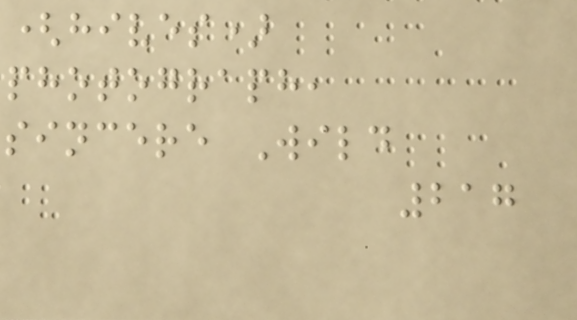(hives)
photograph,
sincere Wild
217
